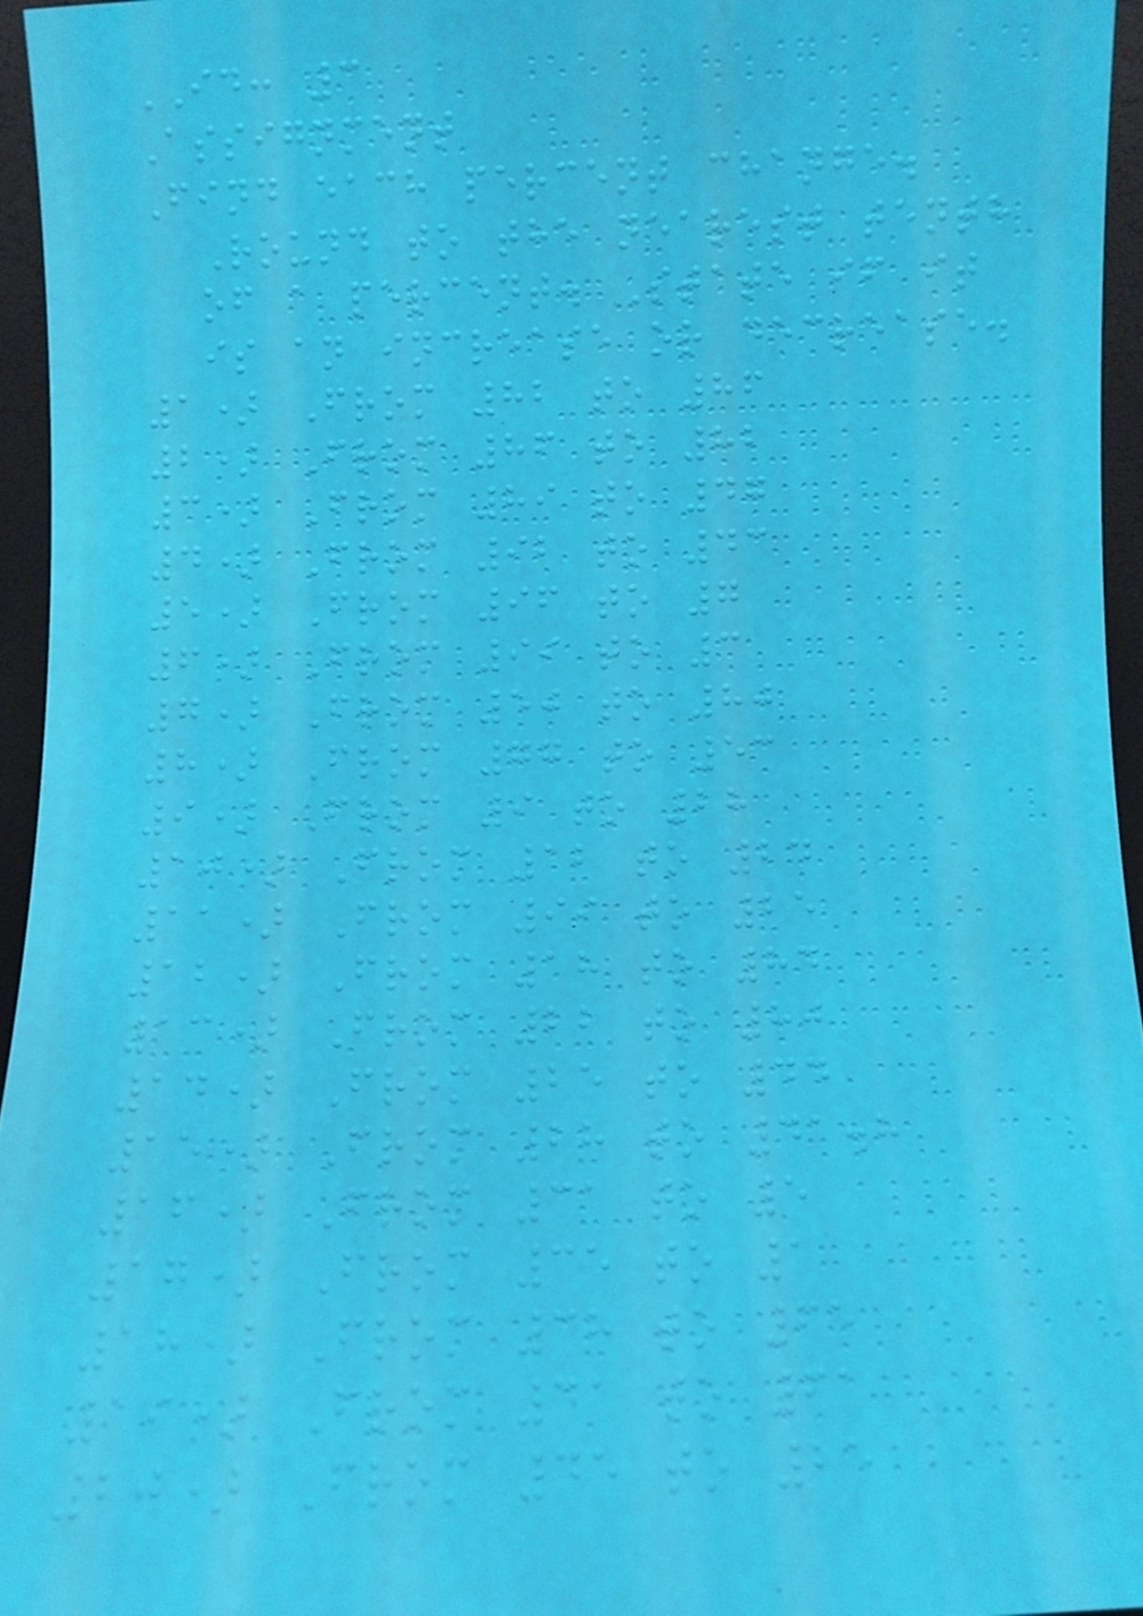ID: 3
Assignment
Find each percent change.
Round to the nearest tenth
of a percent. State if it
is an increase or decrease.
1) From 82 to 86
2) From 86 to 82
3) From 89 to 47
4) From 92 to 43
5) From 96 to 7
6) From 99 to 3
7) From 50 to 80
8) From 77 to 53
9) From 9 to 28
10) From 12 to 24
11) From 99 to 25
12) From 18 to 84
13) From 22 to 80
14) From 25 to 44
15) From 28 to 41.8
16) From 31 to 5
17) From 35 to 1
18) From 38 to 65
19) From 41 to 61
20) From 45 to 25
